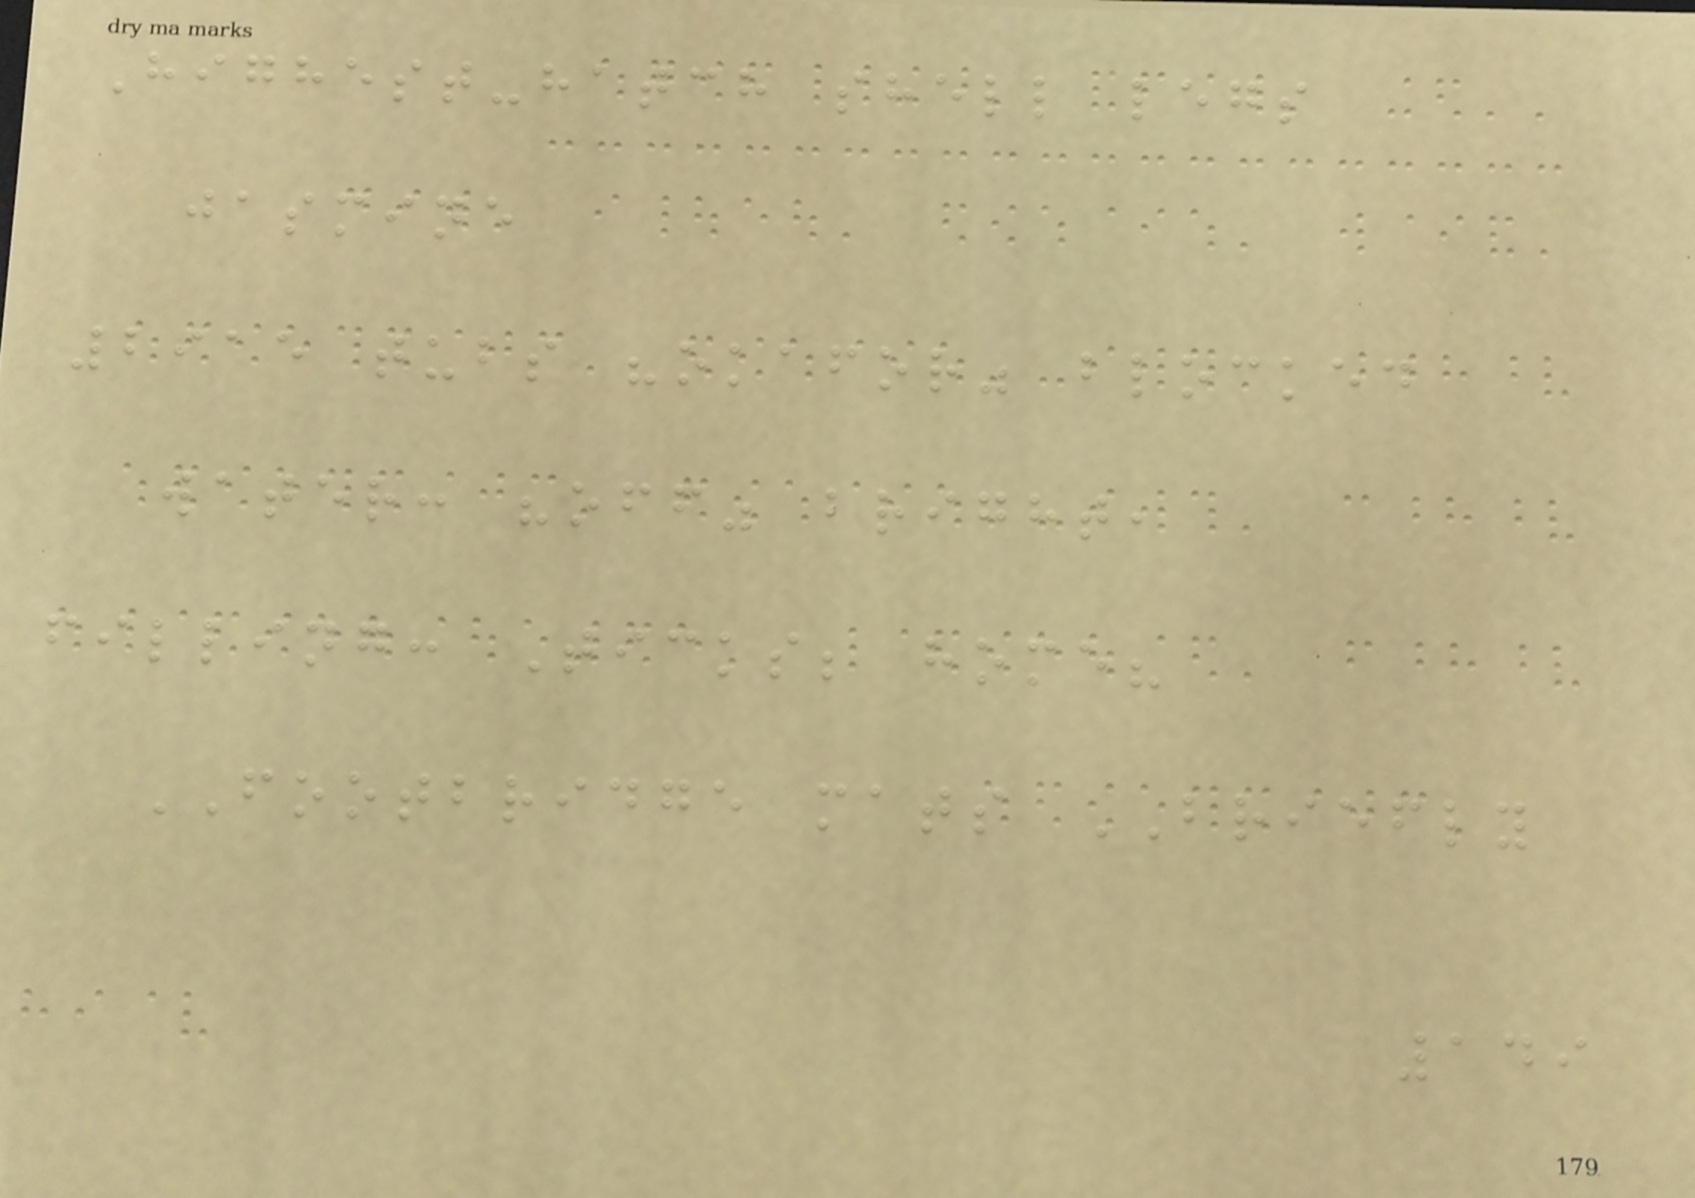Highest-hatch shell legs
jasmine
2915 tubs "okafor" blocked
water: "off" bright,
filling: Ticks; home?
FOOTBRIDGE mats BRIEFLY
149
